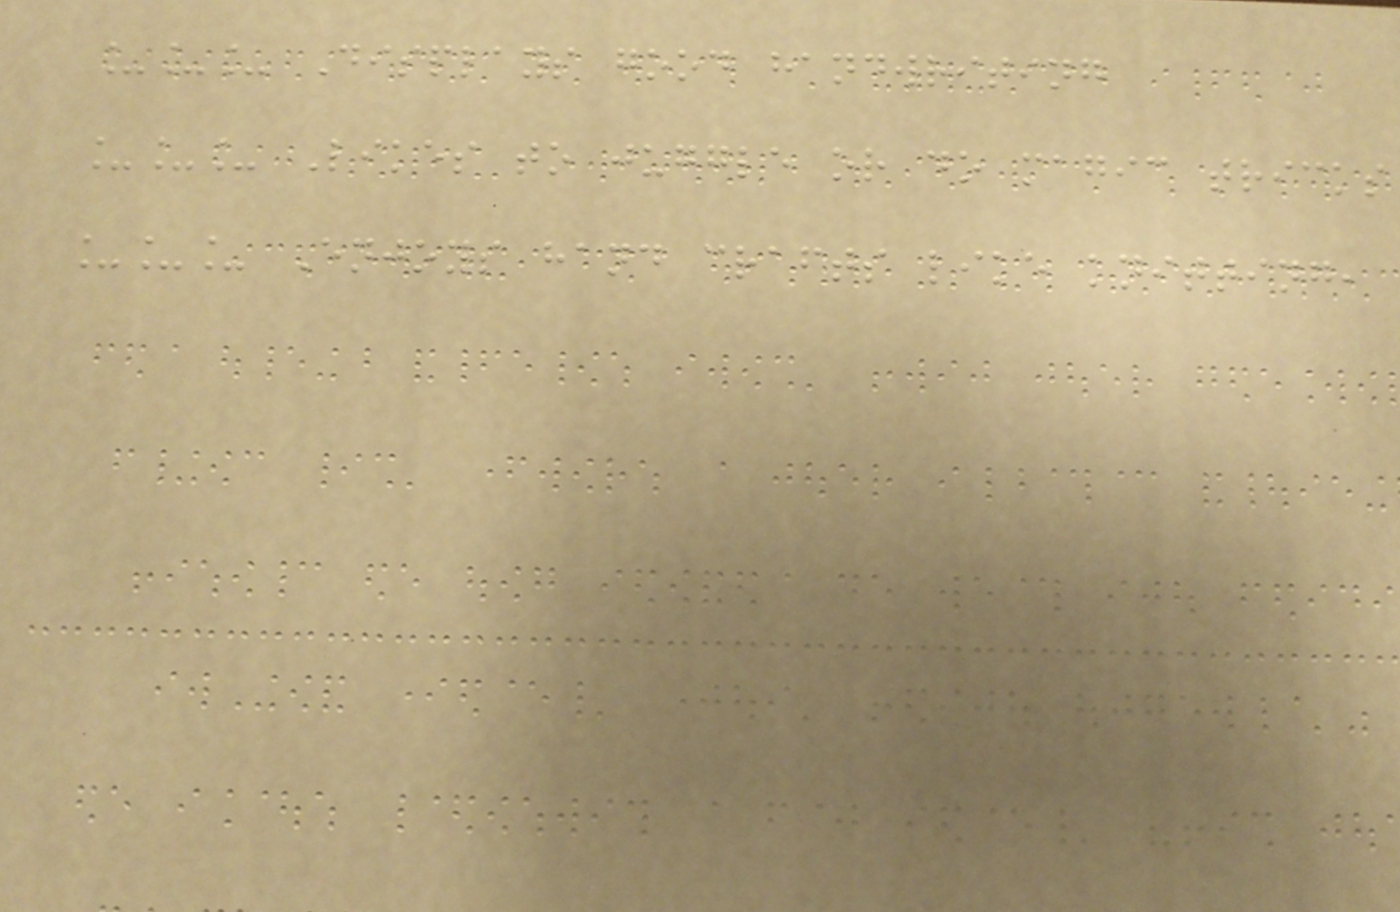___ Displays good handwriting
___ Likes to juggle or do magic tricks
___ Enjoys hand crafts like knitting,
